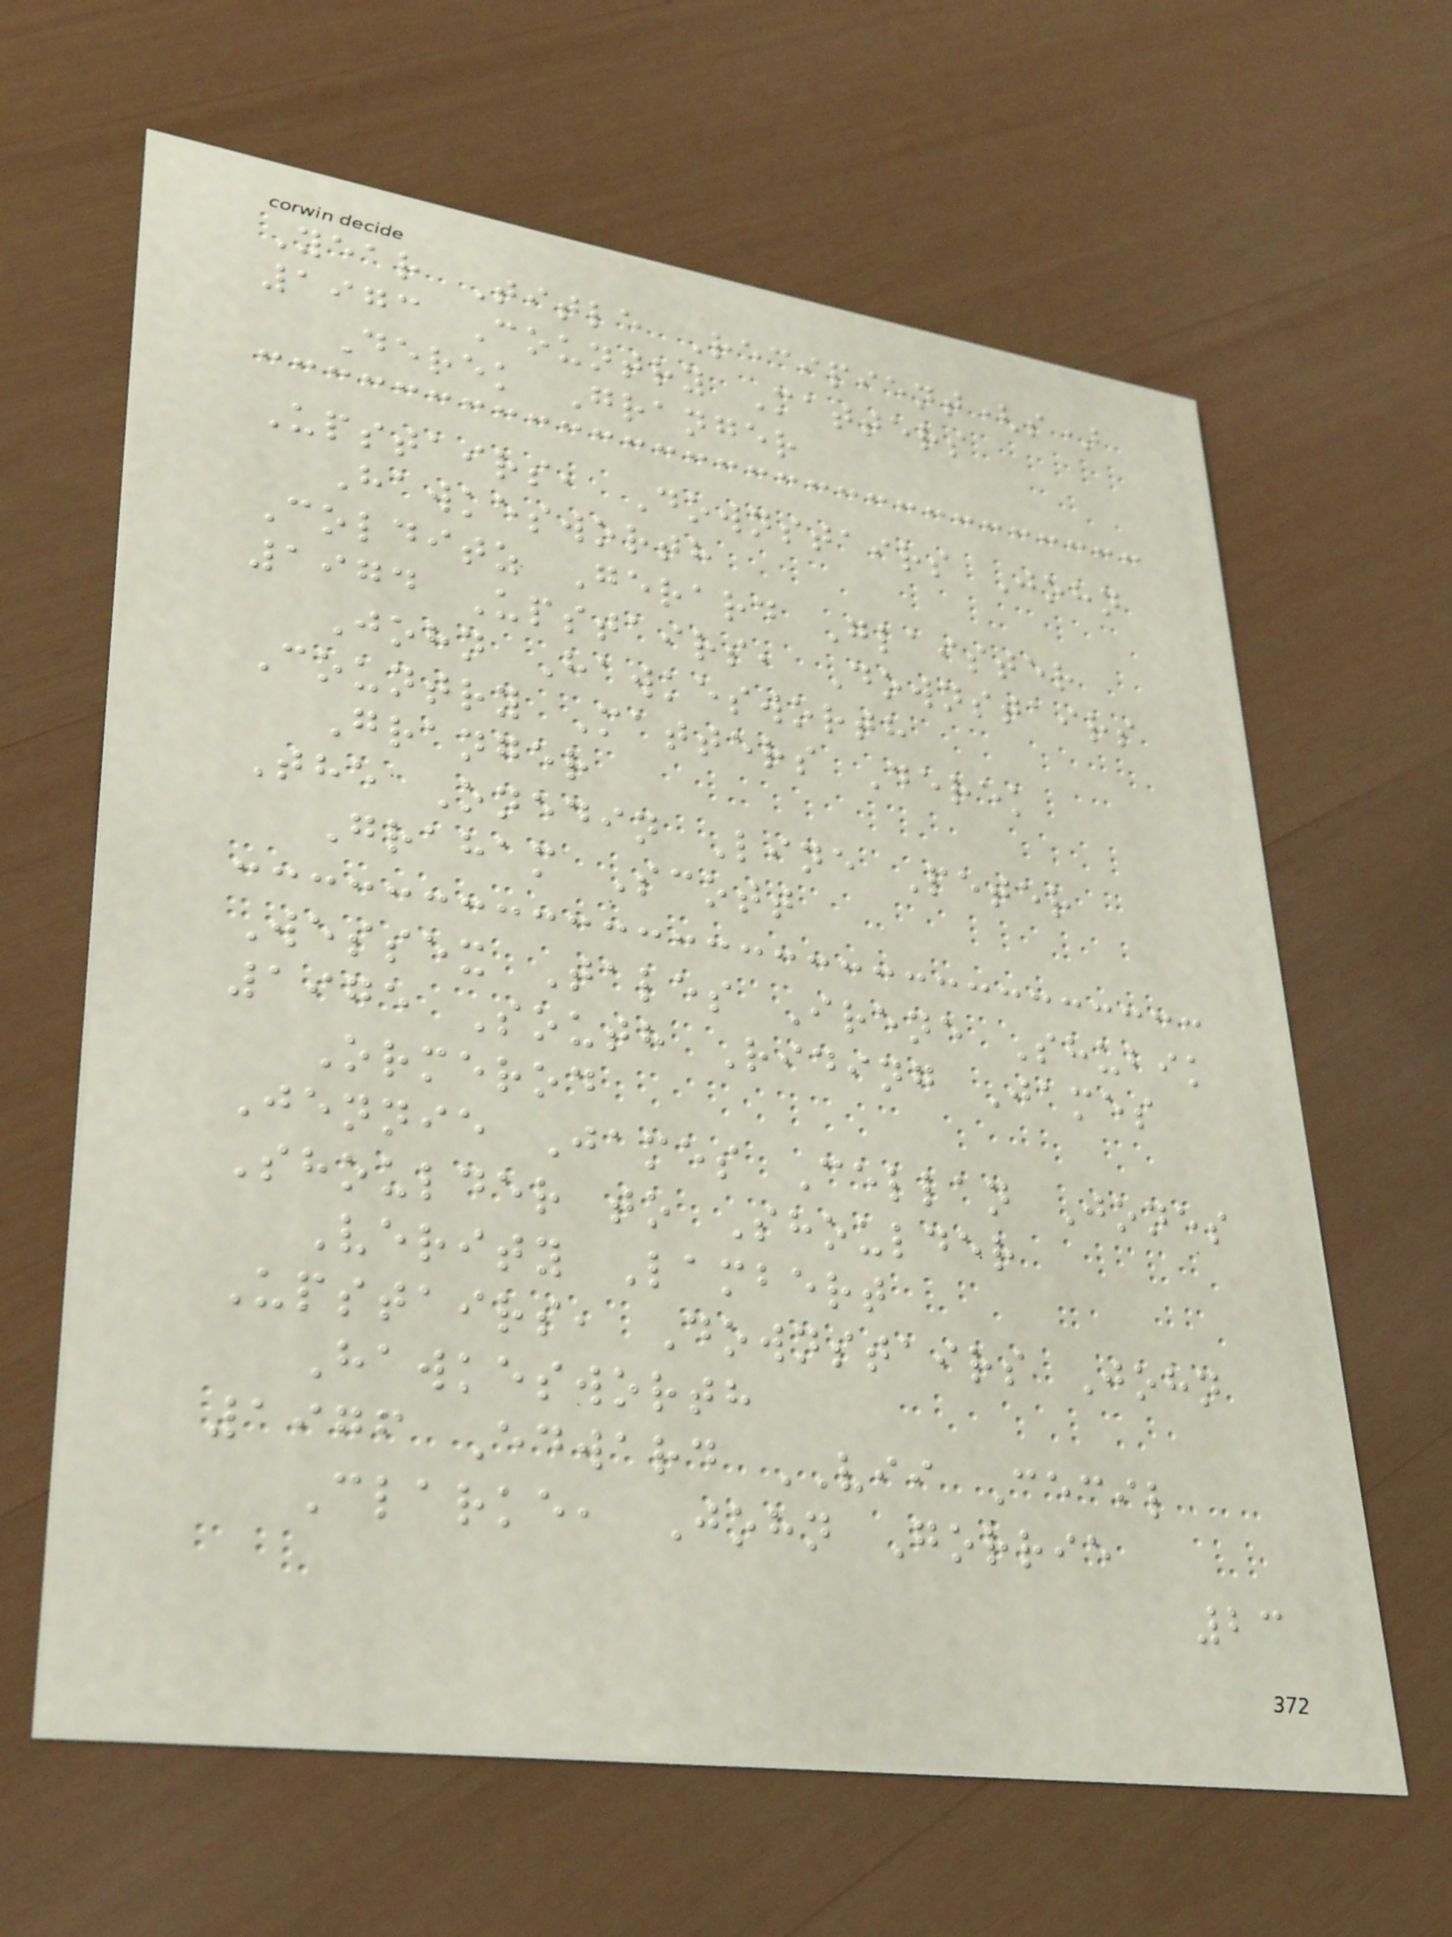Year Title Recipient(s)
1973 Country Matters
Derek Granger
Upstairs, Downstairs John
Hawkesworth
Colditz Gerard Glaister
1974 Upstairs, Downstairs
John Hawkesworth
Country Matters Derek
Granger
The Onedin Line Peter
Graham Scott
Wessex Tales Irene Shubik
1975 South Riding James
Ormerod
Jennie James Cellan Jones
Shoulder to Shoulder
Verity Lambert
Upstairs, Downstairs John
Hawkesworth
1976 Edward VII Cecil
Clarke, John Gorrie
23
